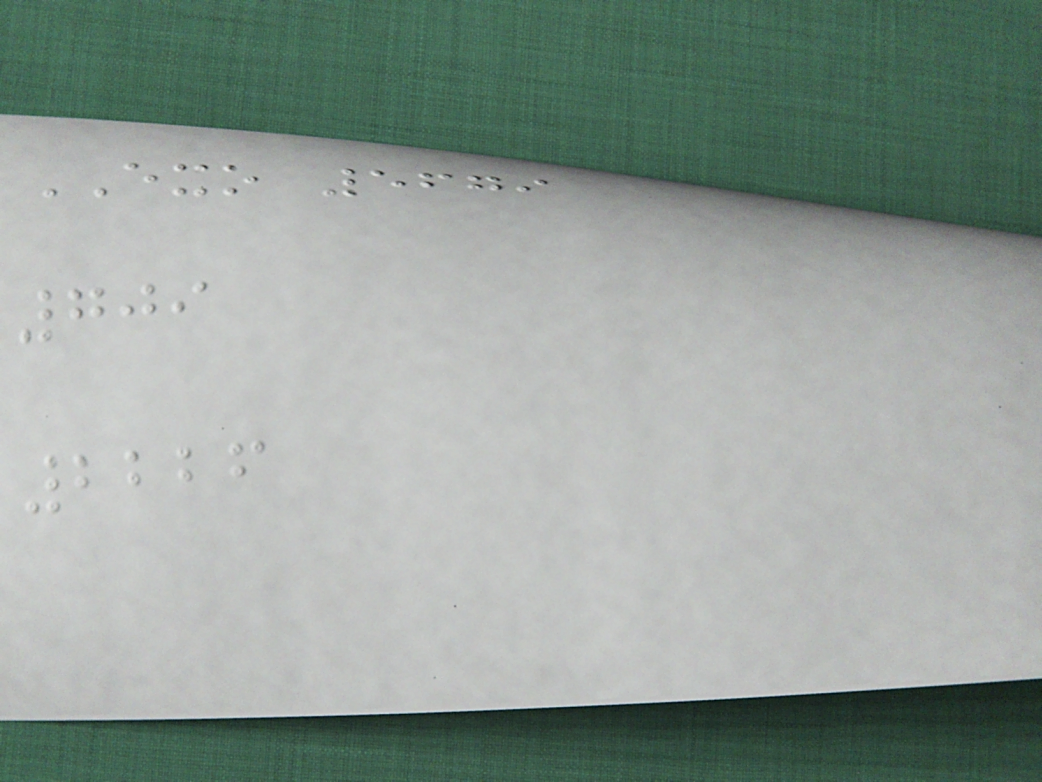EXO 5679
709
2226
